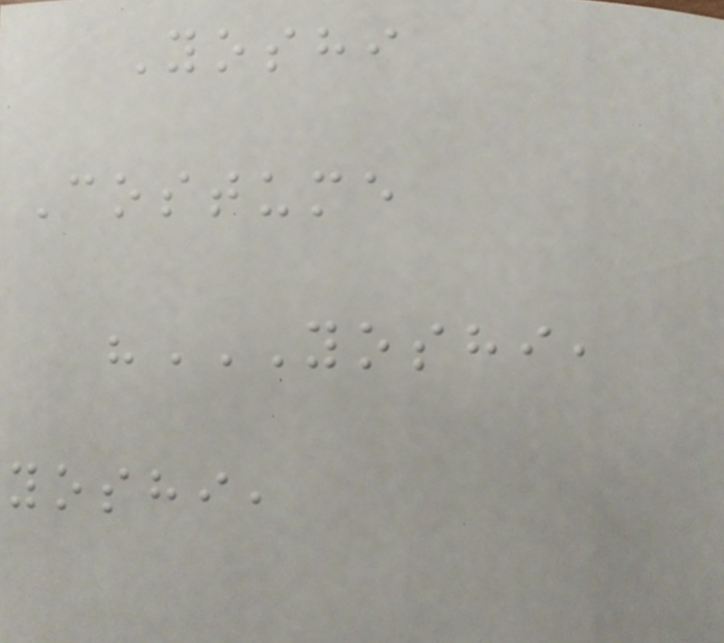Yoshi
Costume
"YOSHI,
YOSHI,
